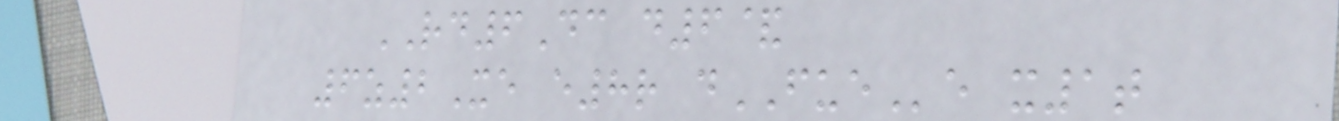RD6Dc d6&
6z2Xe e8r dFUEe x1t
